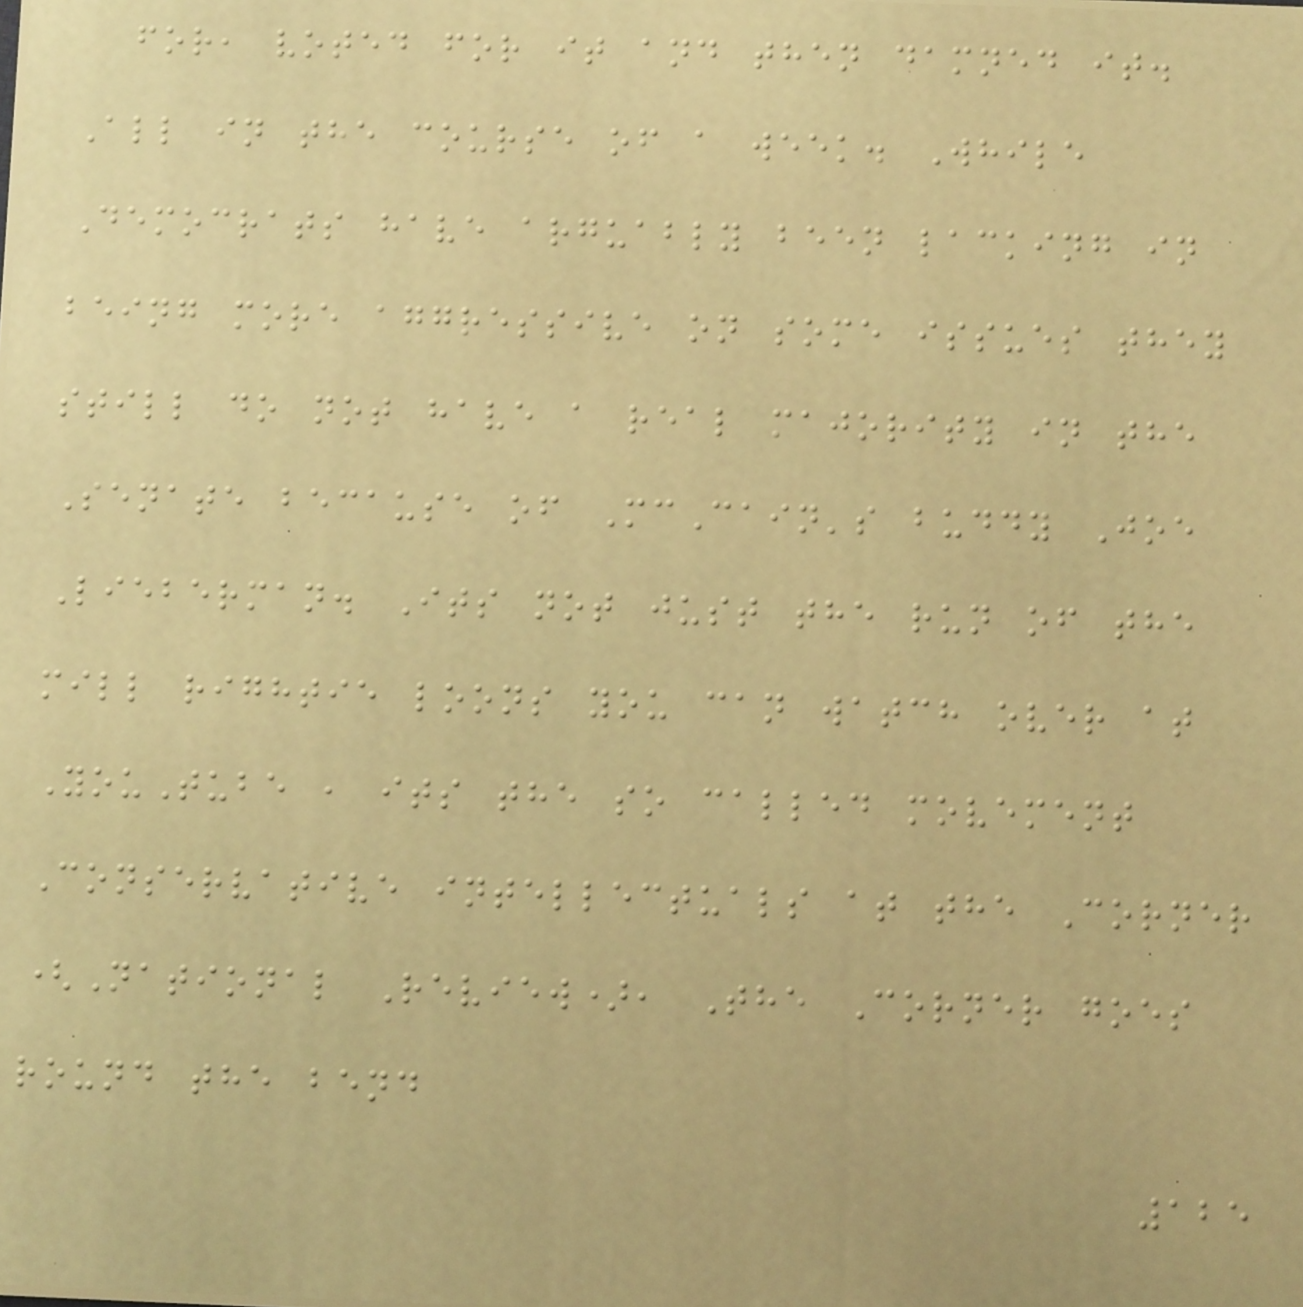for, voted for it and then damned it.
All in the course of a week. While
Democrats have arguably been lacking in
being more aggressive on some issues they
still do not have a real majority in the
Senate because of McCain's buddy Joe
Lieberman. Its not just the run of the
mill rightie loons you can watch over at
YouTube , its the so called movement
Conservative intellectuals at the Corner
(National Review), The Corner goes
round the bend
125
